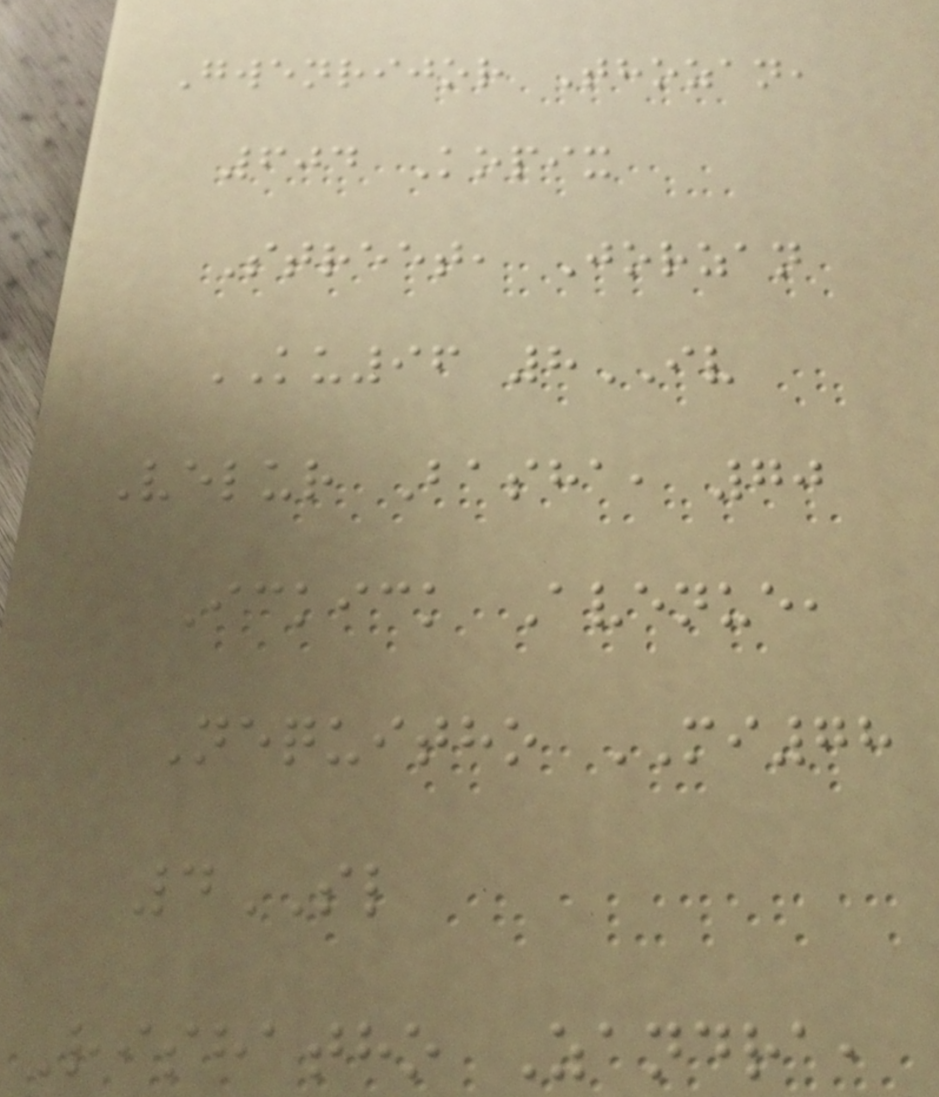Gwenrijor Thozan,
604 Kopix
Street, Jorzan
KU96 8IV
Velur Basha, 70
Ickick Avenue,
Nequitho MI78
4SL
Rishatho Zandra,
